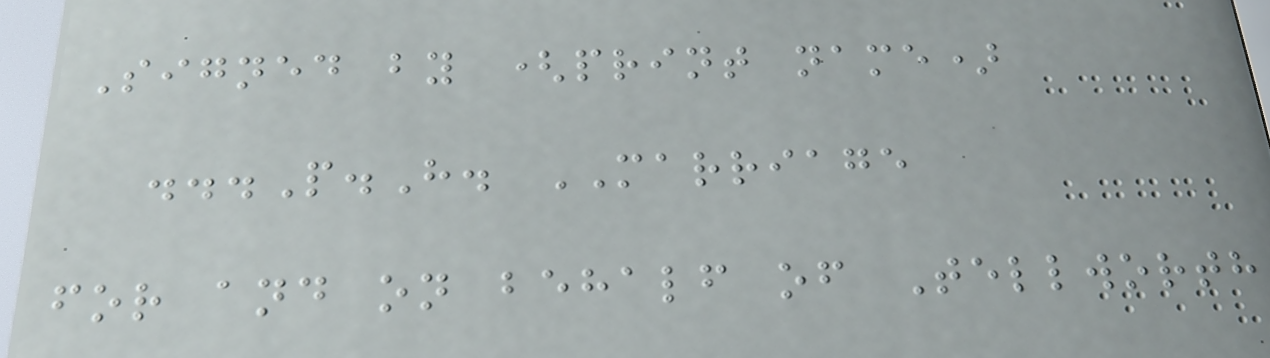Signed by (print name)
...P.H. MARRIAGE
for and on behalf of Tellworth
